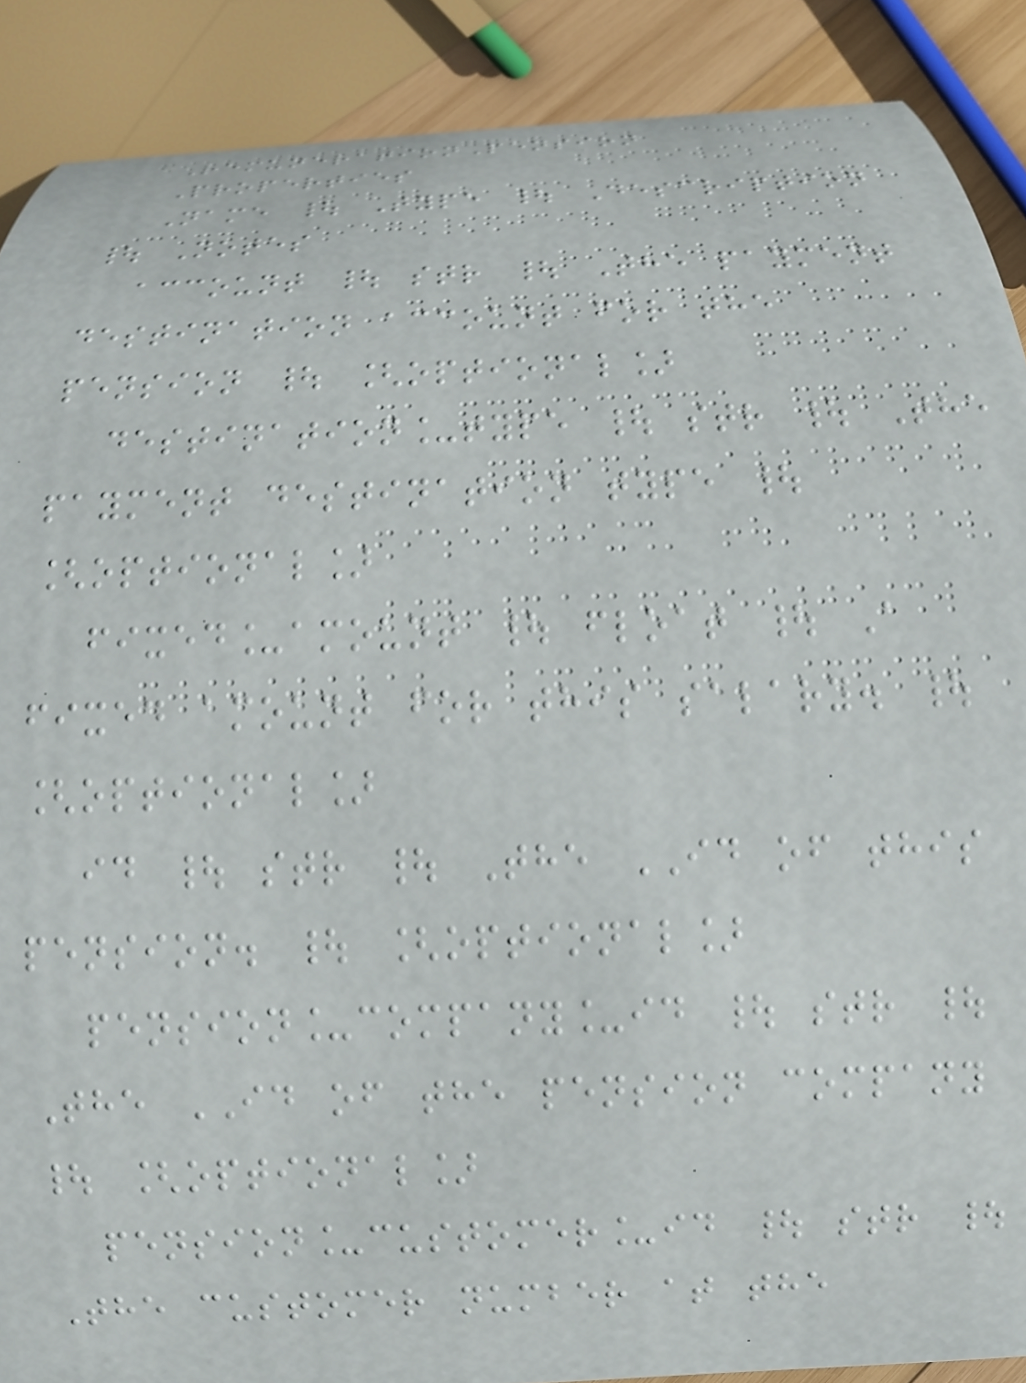RemunerationPension
Properties
Name | Type | Description
| Notes
account | str | The payment
destination account for the
pension | [optional]
destination_type | str | The
payment destination type |
[optional]
fixed_amount | float | A
fixed amount for this salary. |
[optional]
id | str | The ID of this
pension. | [optional]
pension_company_id | str |
The ID of the pension company
| [optional]
pension_customer_id | str |
The customer number at the
